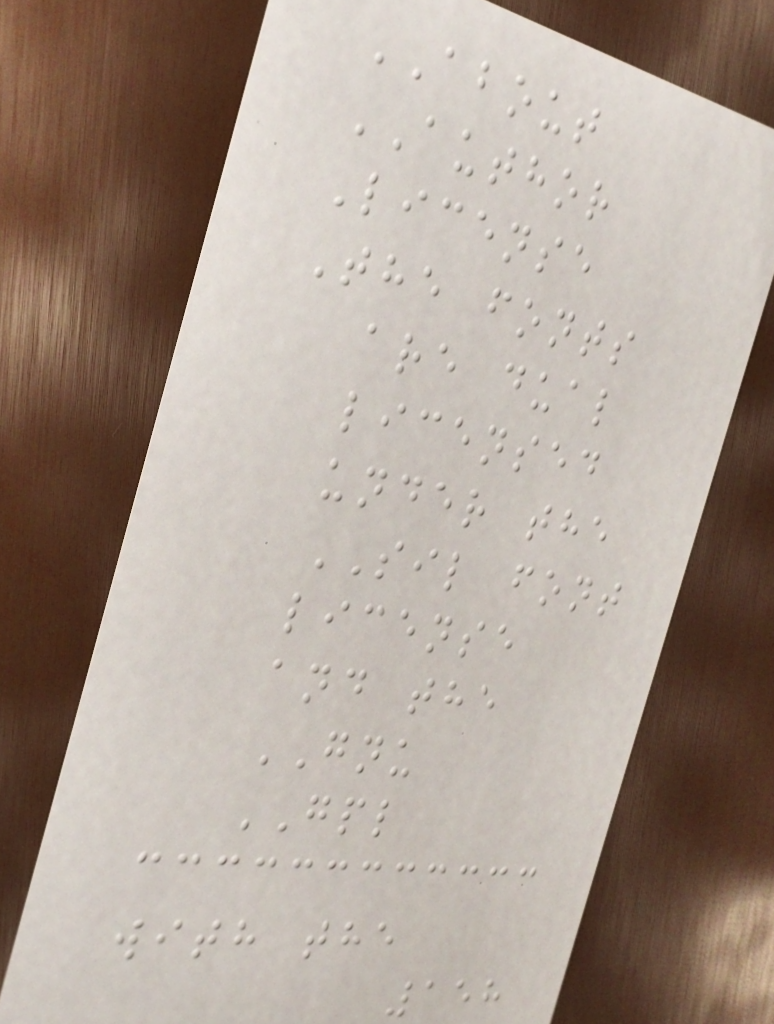ABOUT
AUTHOR
License
The fonts
are dual
licensed
under the
SIL font
license
and the
GNU
GPL
with the
158
